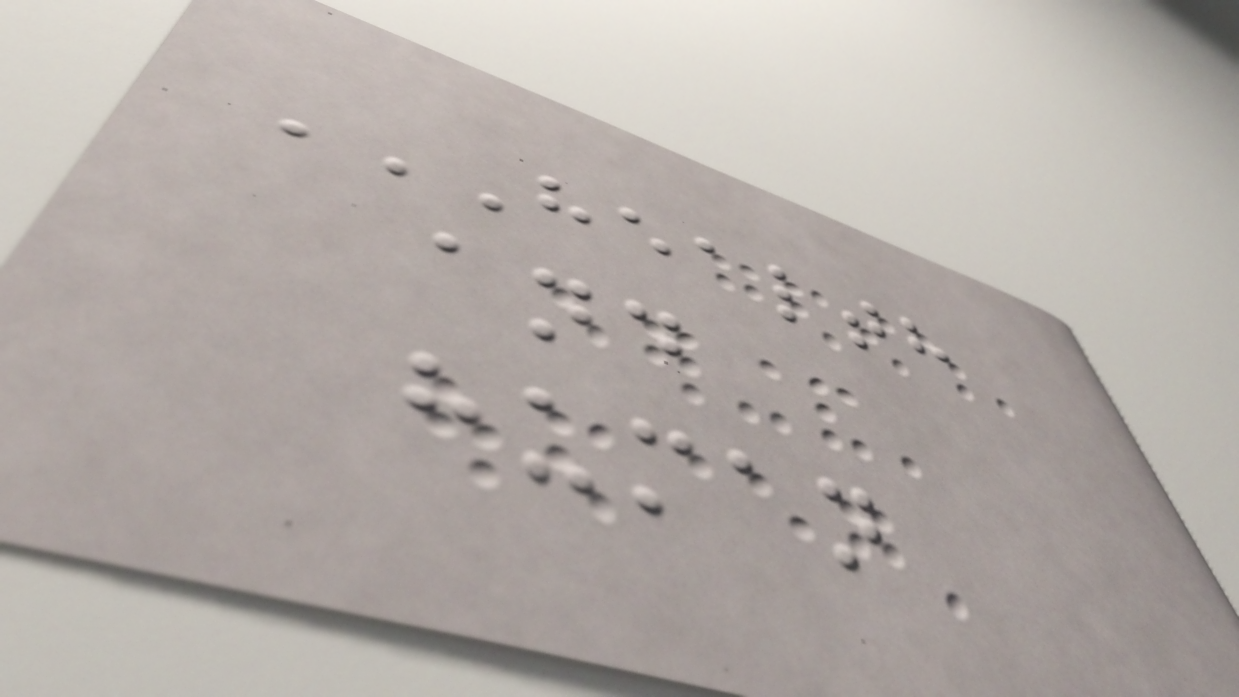HEALTH
AND
HUMAN
